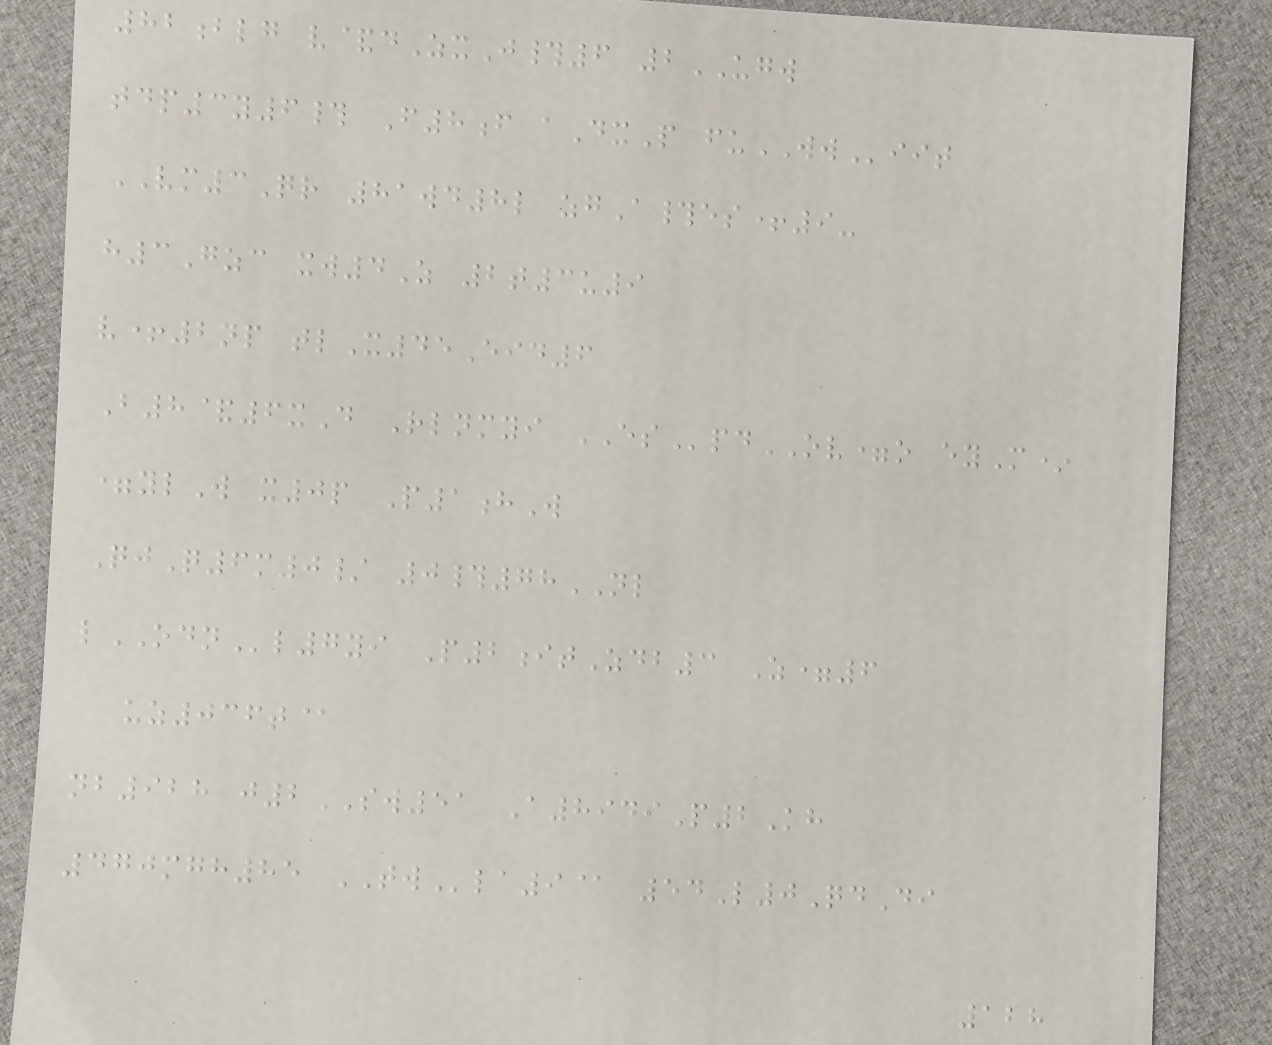82blg v&dZxJ#6 2UGW
tdp3y6# F8f aDxP fuWWiit
VM3Qr 81wd8l zgA#es+9-
h3Gzc xw4Z 2t3u9
v+2np tlX45Eid6
B8&6xD Rlnmyi ESpdOV=o eyM*
=ylW x0p P1hW
QjQ6m0/ 0#78NL
lODNl7yi P2itZdb3 Z=6
uz036t@
nb928 j2SW51 A8949P2Kh
470mgh85 TWla9@ 54L0QdDi
128
